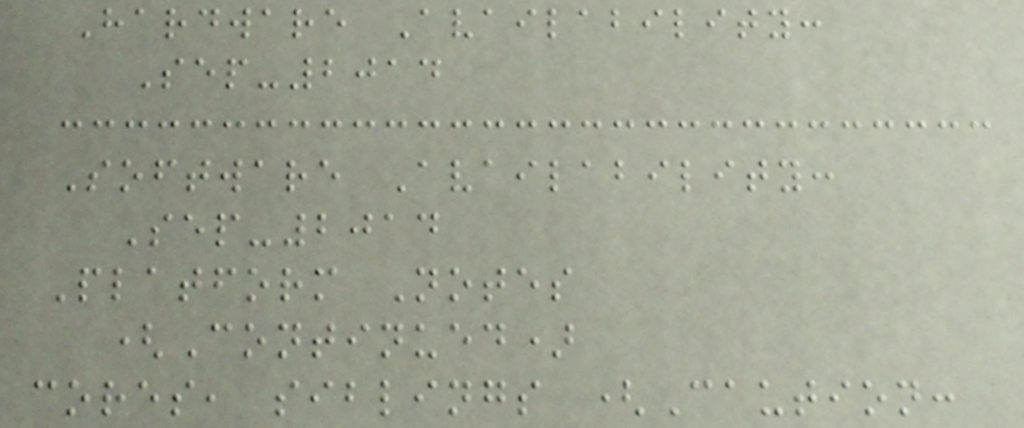Hardware Availability:
Sep-2014
Software Availability:
Sep-2014
Platform Notes
(Continued)
cores, siblings (Caution:
